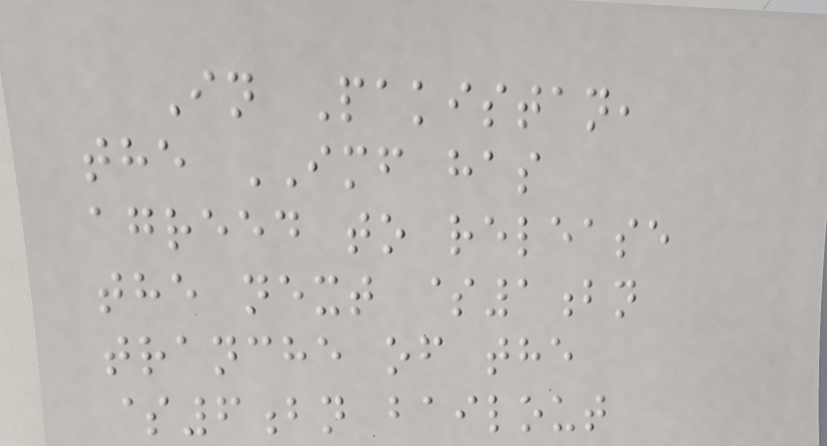In Pakistan,
the IMF has
agreed to release
the next $1bn
tranche of the
$6bn bailout
